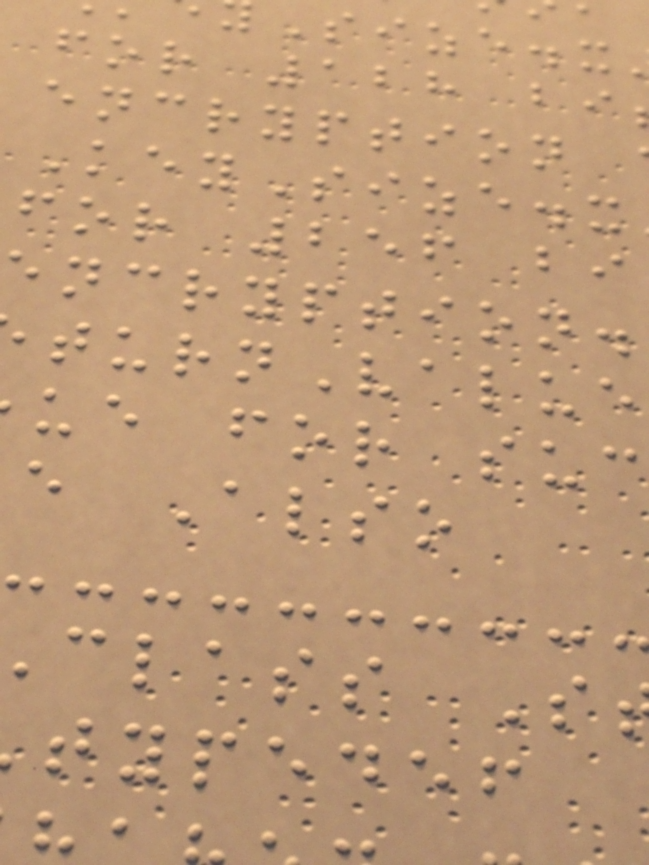for 128 bi
encryption
KeySize.x
for 256 bi
encryption.
turnValue
ue for suc
e Also
class S
typedef
